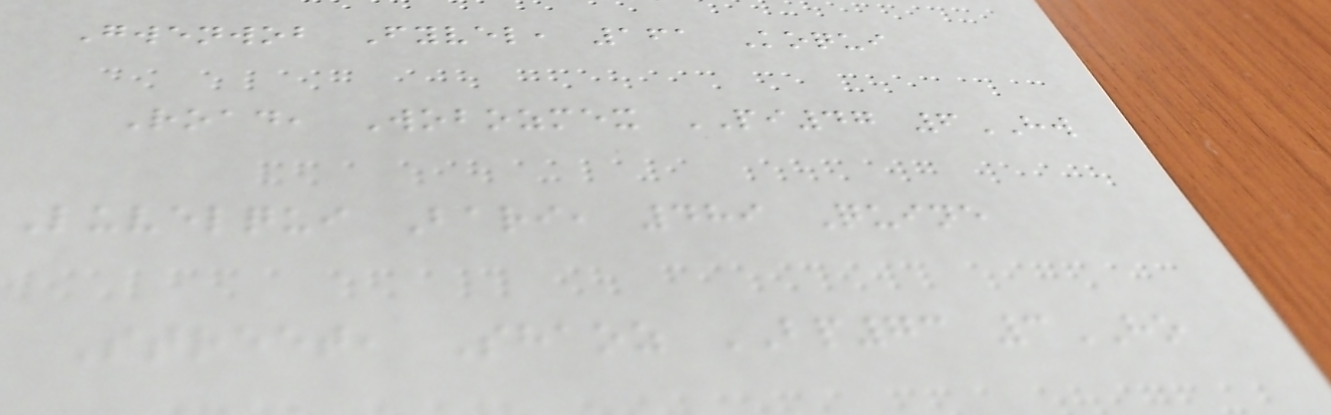Gwenwob Fyvel, 161 Koqui
Road, Wobozmex PI47 6HW
Luvelqui Bari, 489 Quine
Street, Shaoz BP73 3HO
